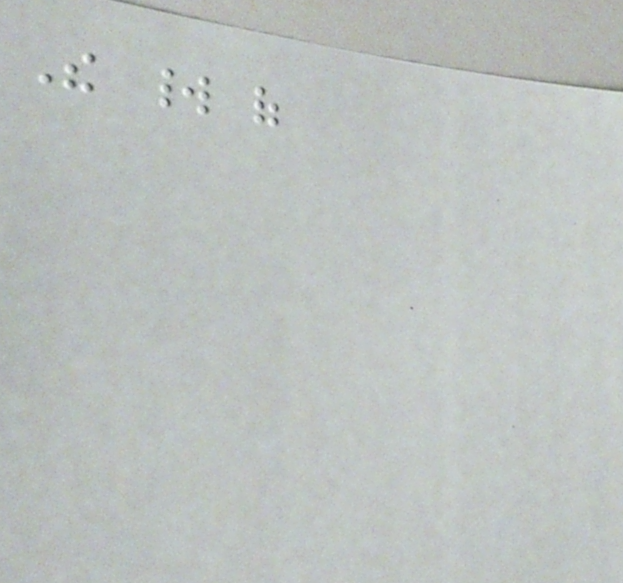The world of
